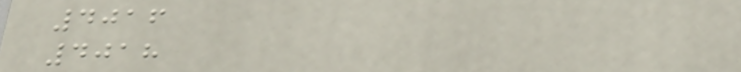4016
4018
